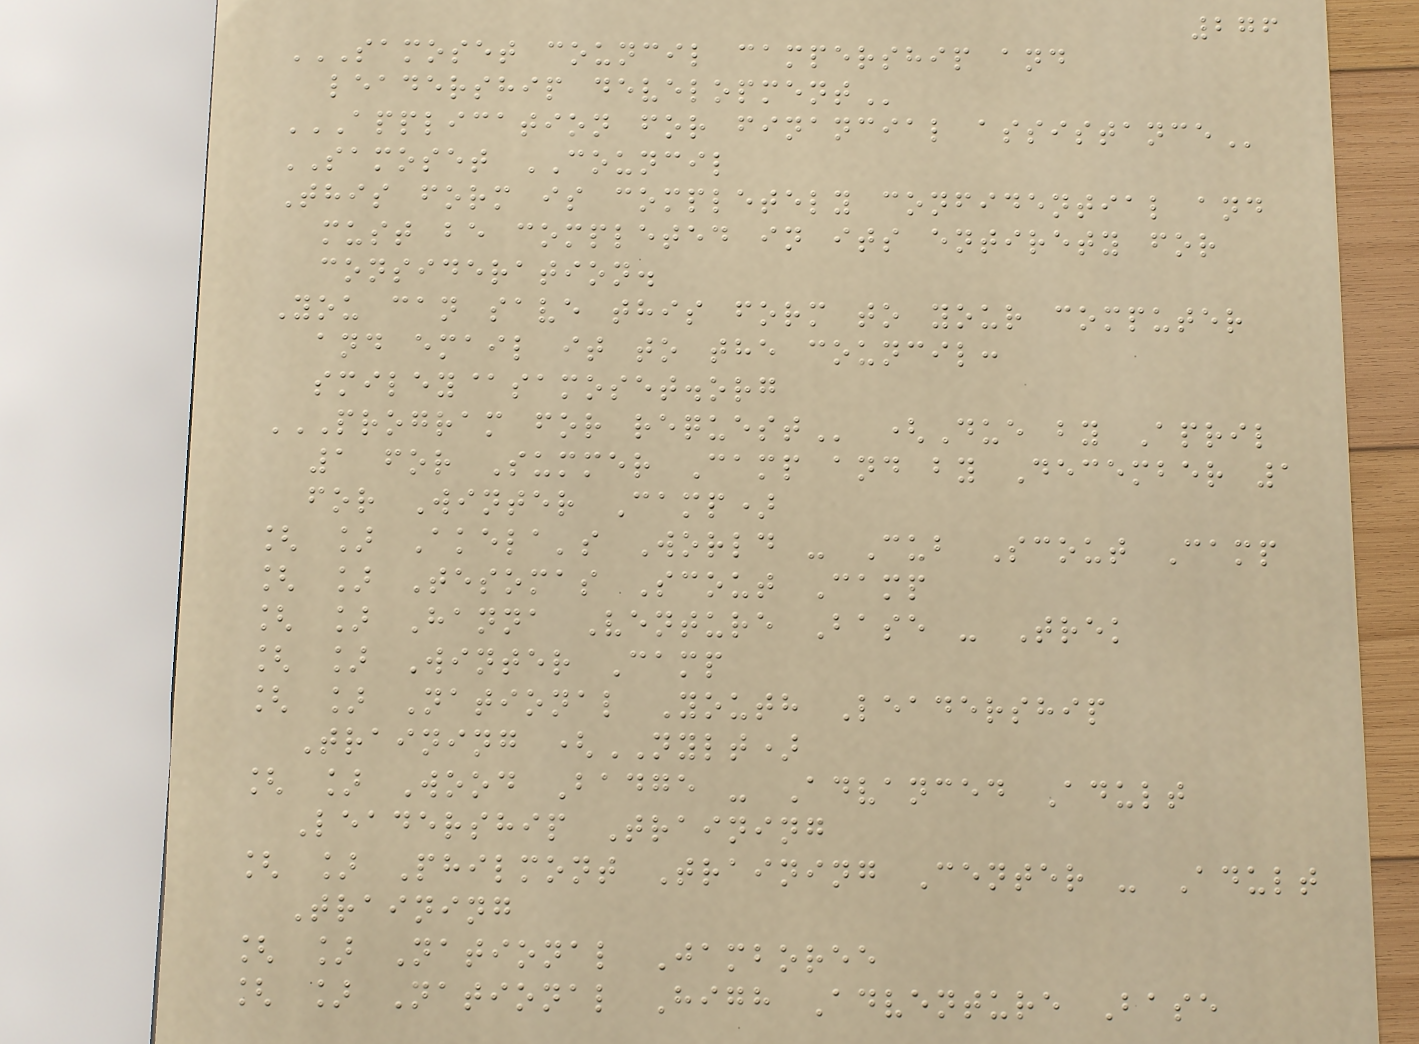276
SAMOSET COUNCIL CAMPERSHIP AND
LEADERSHIP DEVELOPMENT
APPLICATION FOR FINANCIAL ASSISTANCE
SAMOSET COUNCIL
This form is completely confidential and
must be completed in its entirety for
consideration.
You can save this form to your computer
and email it to the council:
smiley@samoset.org
PROGRAM FOR REQUEST (Due by April
1 for Summer Camp and by December 1
for Winter Camp)
[ ] Akela's World - Cub Scout Camp
[ ] Tesomas Scout Camp
[ ] Hanna Venture Base - Trek
[ ] Winter Camp
[ ] National Youth Leadership
Training (NYLT)
[ ] Wood Badge - Advanced Adult
Leadership Training
[ ] Philmont Training Center - Adult
Training
[ ] National Jamboree
[ ] National High Adventure Base
